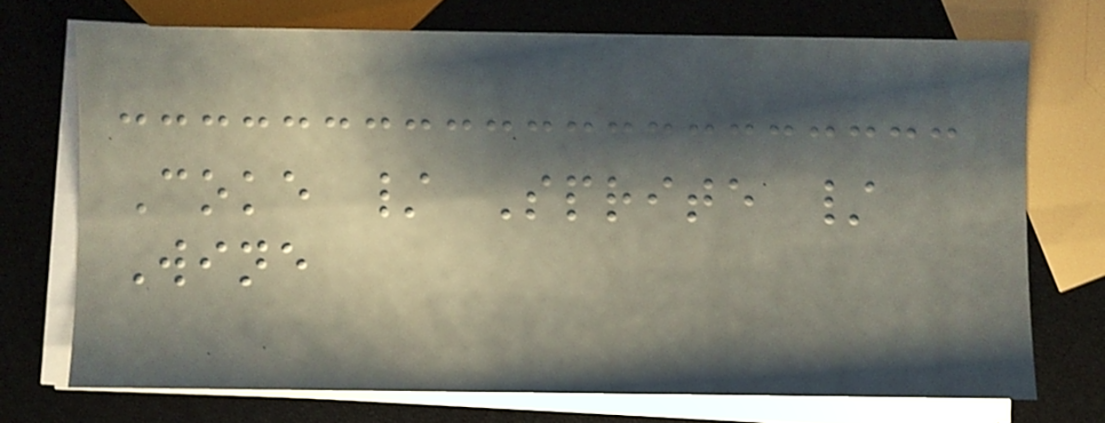Coke / Sprite /
Wine
